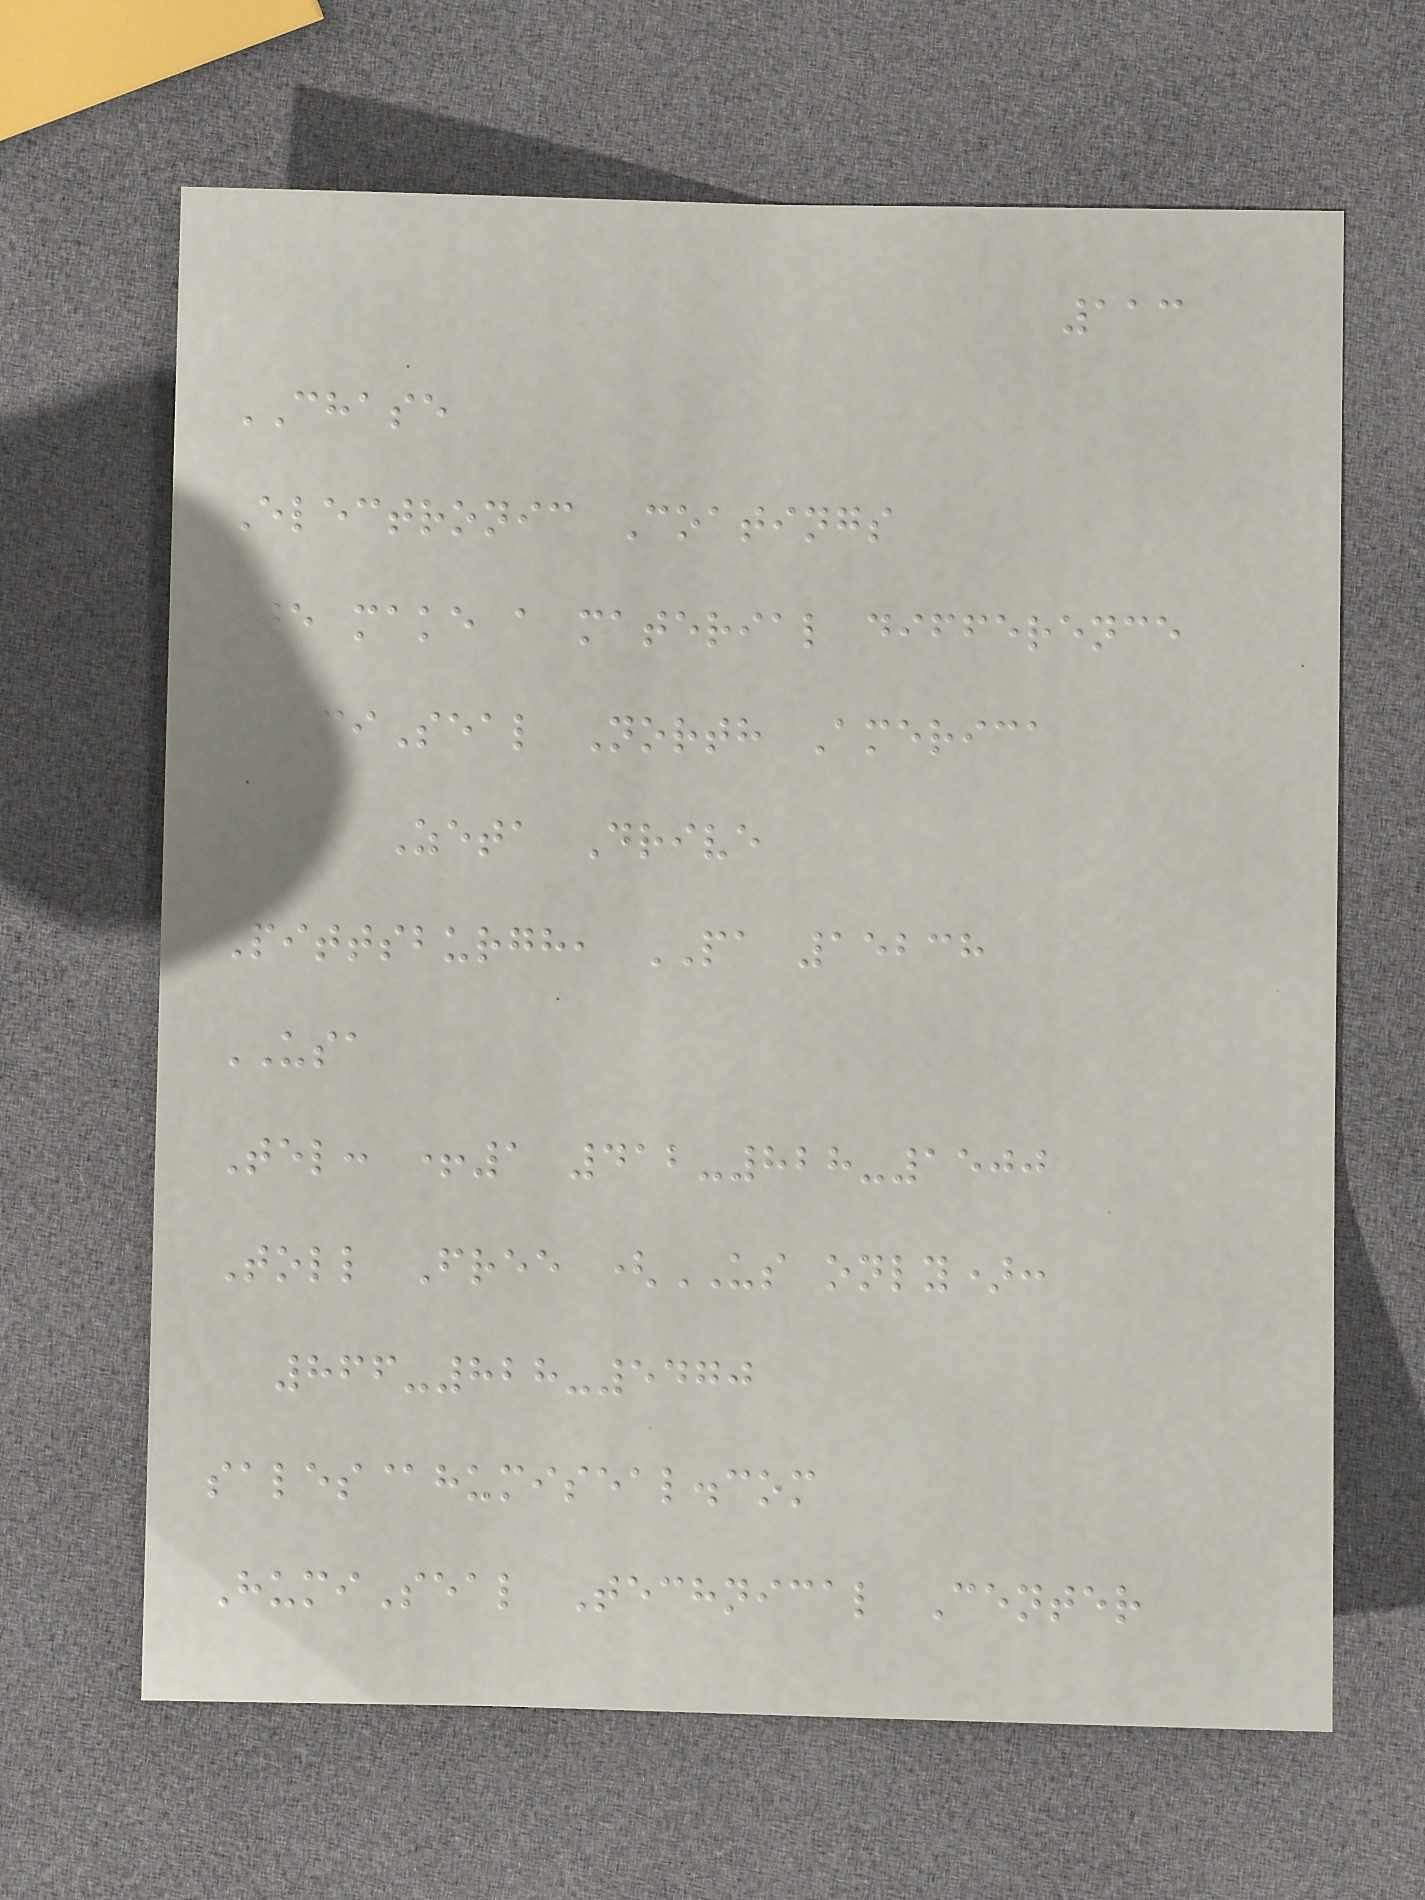113
CHASE
Electronic Coatings
We make a material difference
HumiSeal North America
201 Zeta Drive
Pittsburgh, PA 15238
USA
Tel: +1 412-828-1500
Toll Free (US only):
866-828-5470
sales@humiseal.com
HumiSeal Technical Center
